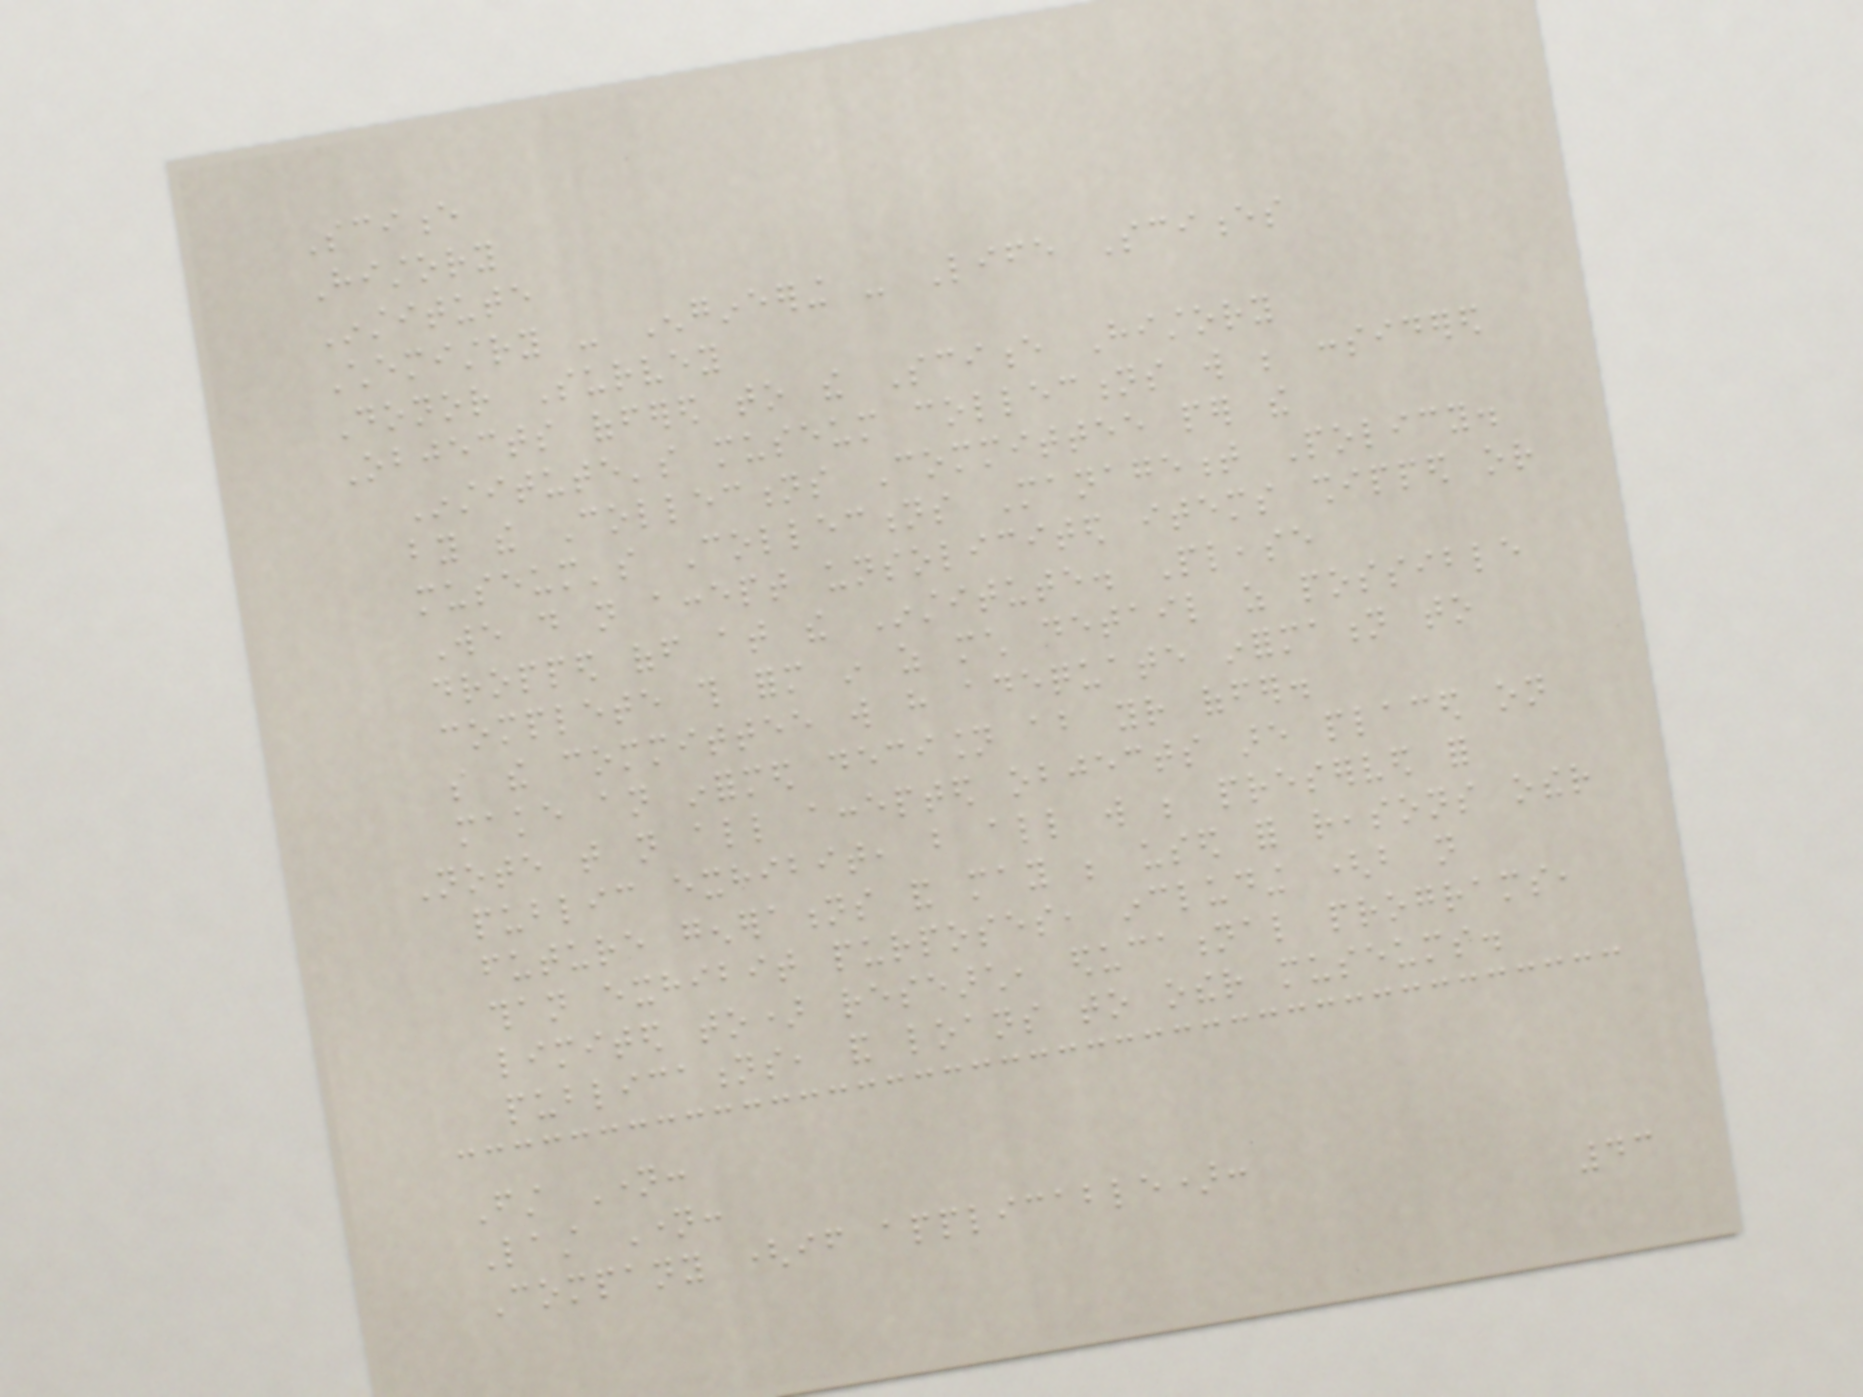Science
History
Institute
Chemistry - Engineering - Life Sciences
Donor Survey
Objects offered to the Science History
Institute's museum collections will be considered
by the Collections Committee per the
museum's Collections Management Policy.
We do not accept unsolicited items shipped or
dropped off at the Institute. Please
complete this form in as much detail as possible
so the committee will have adequate information to
make an informed decision about your offer.
Note that not all accepted objects are placed on
public exhibit, but all will be preserved for
future generations and may be used for reasons other
than exhibit purposes, including (but not
limited to) research, educational programs,
publications, and loans to other museums.
First Name:
Last Name:
Company (if applicable):
43
